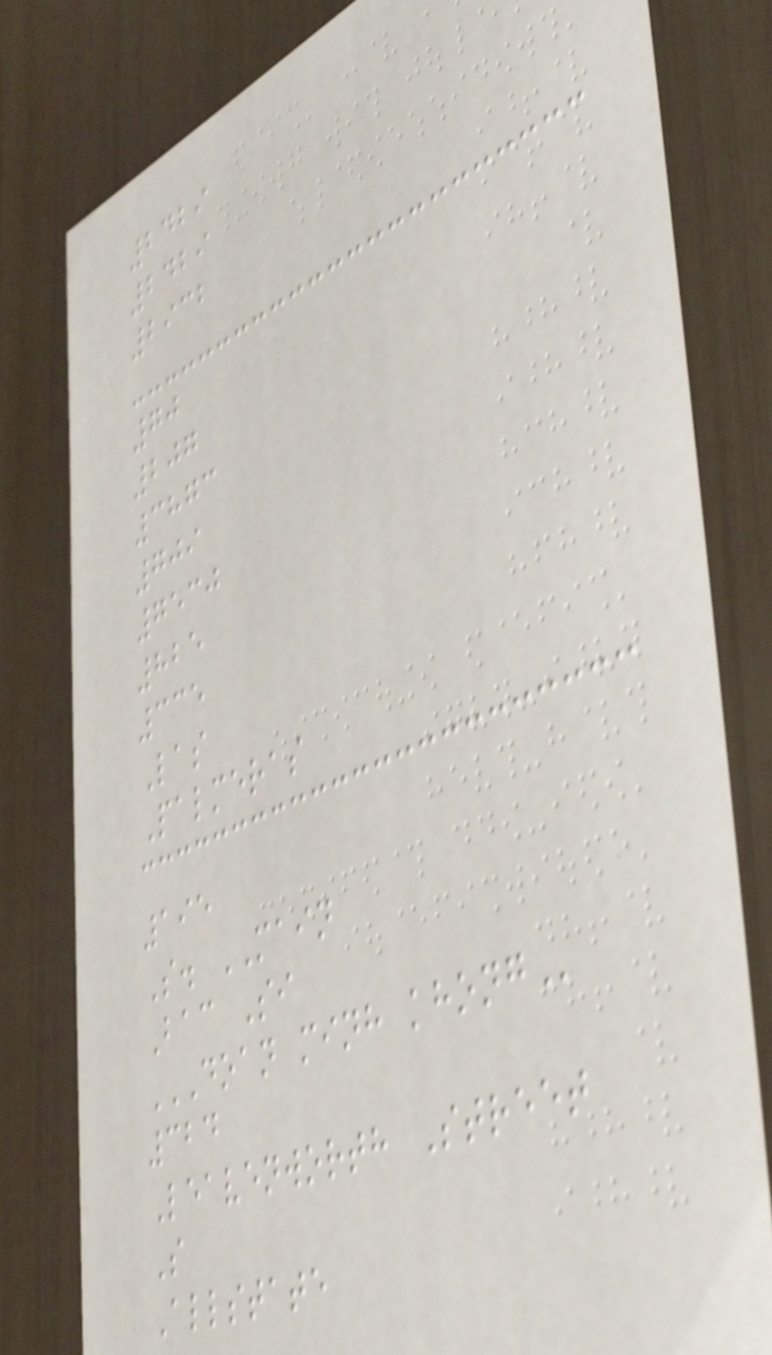2429
2429
2932
70
207
3873
709
7530
825
335
Las
Palmeras
195
S. MAIN
Bac Si
DOAN MINH KHONG
324
Leavenworth Street
S
Allstate
